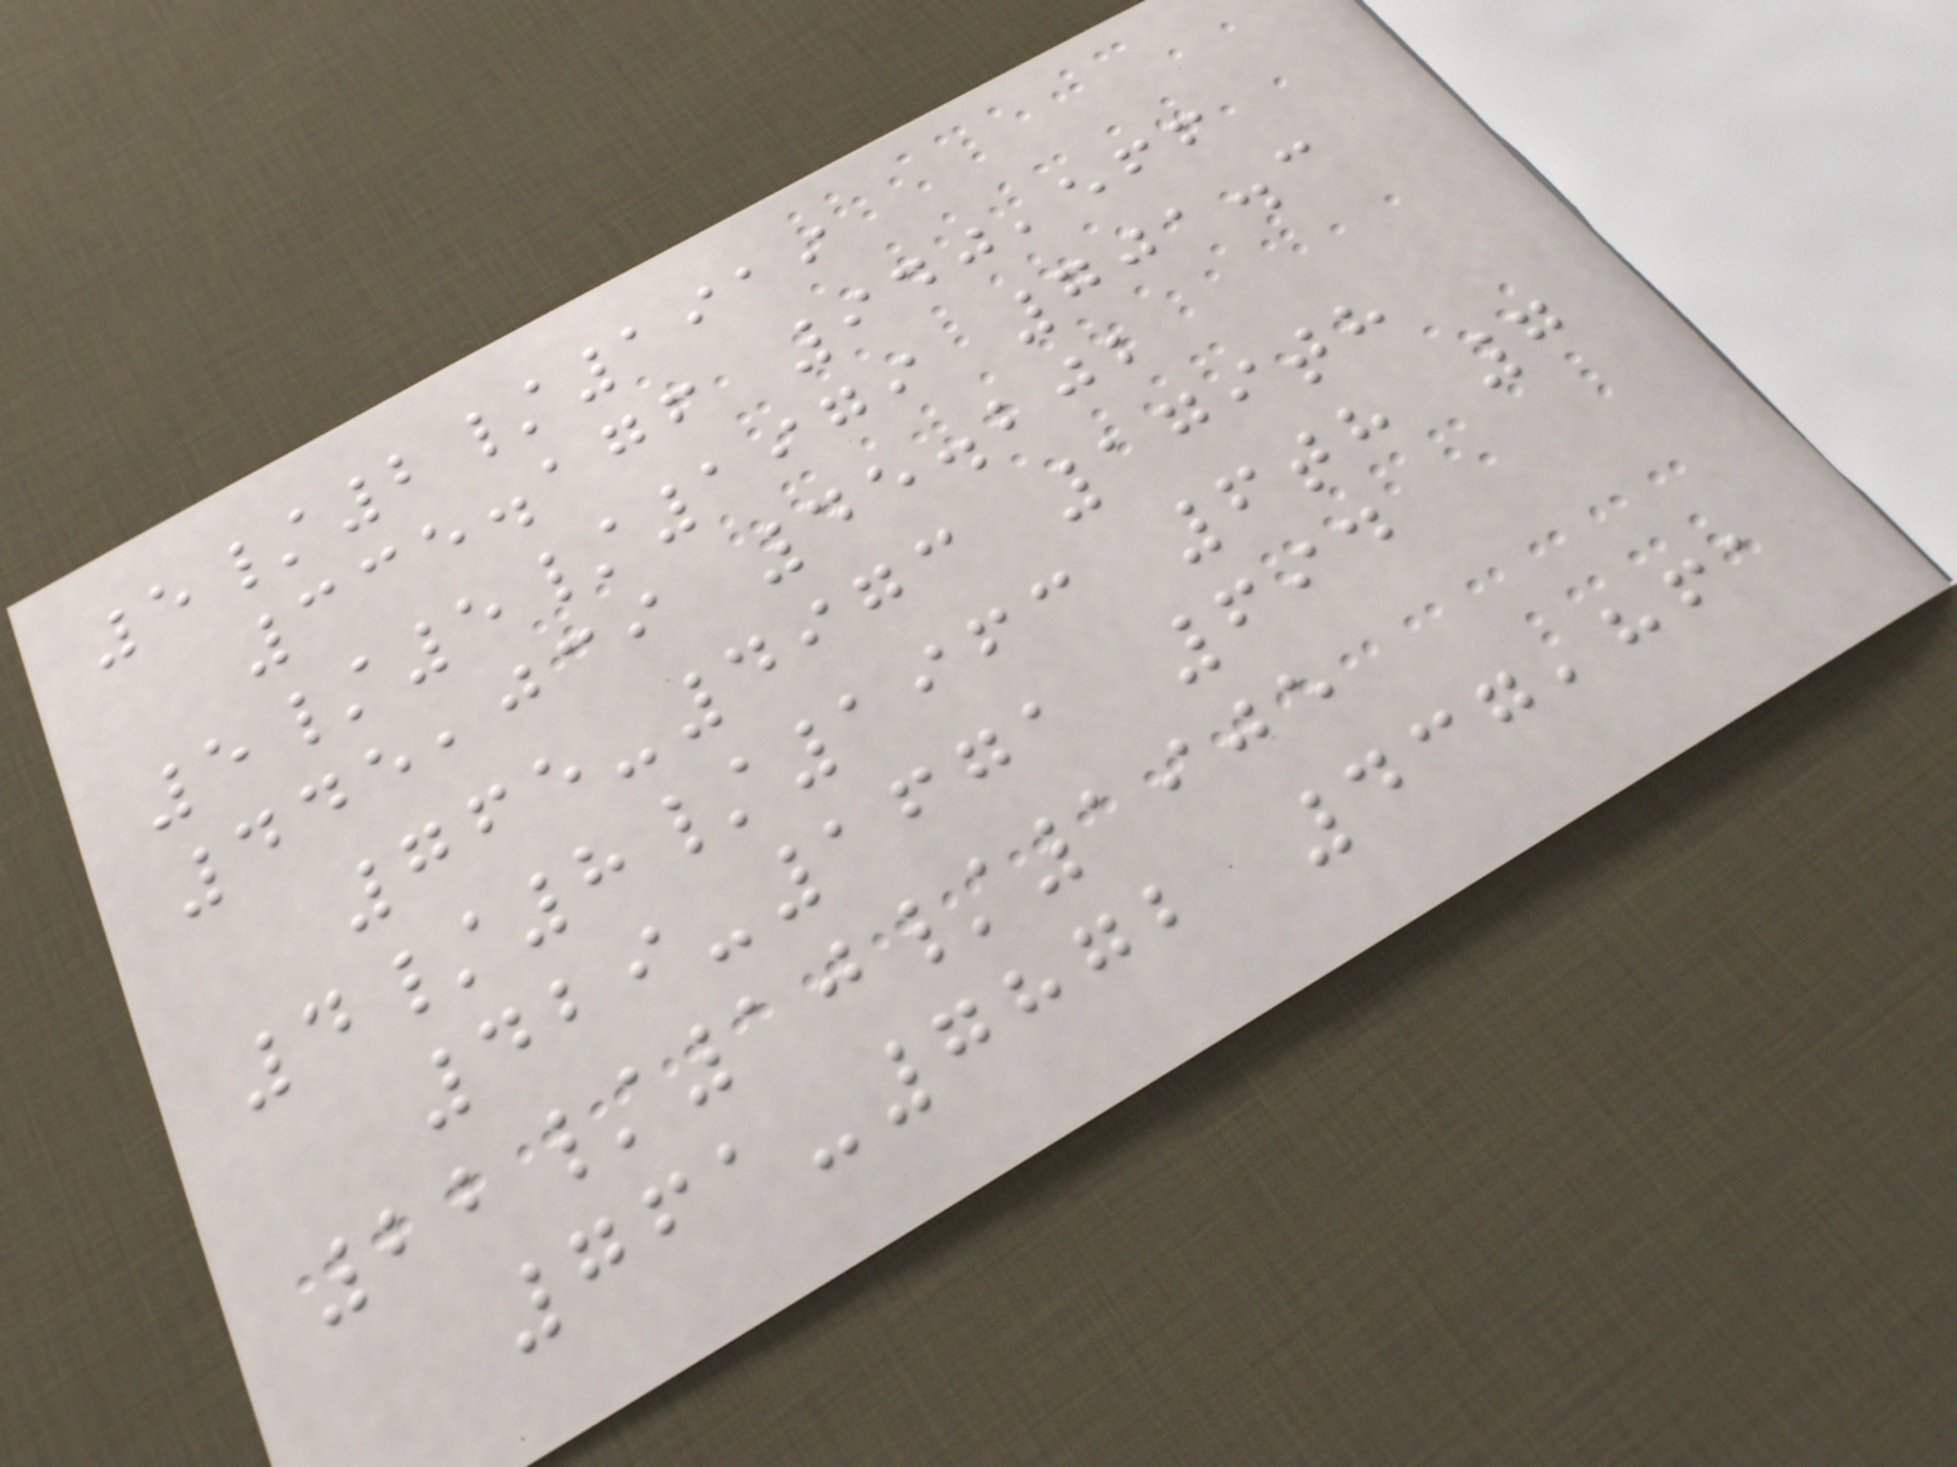5/2/1919
335.176 940,566
5/5/1979 701.3
445,039 45.202
765-4973 179th
4/8/1963 6th 7
429-1671 694
22/10/1905
761-7872 437,861
